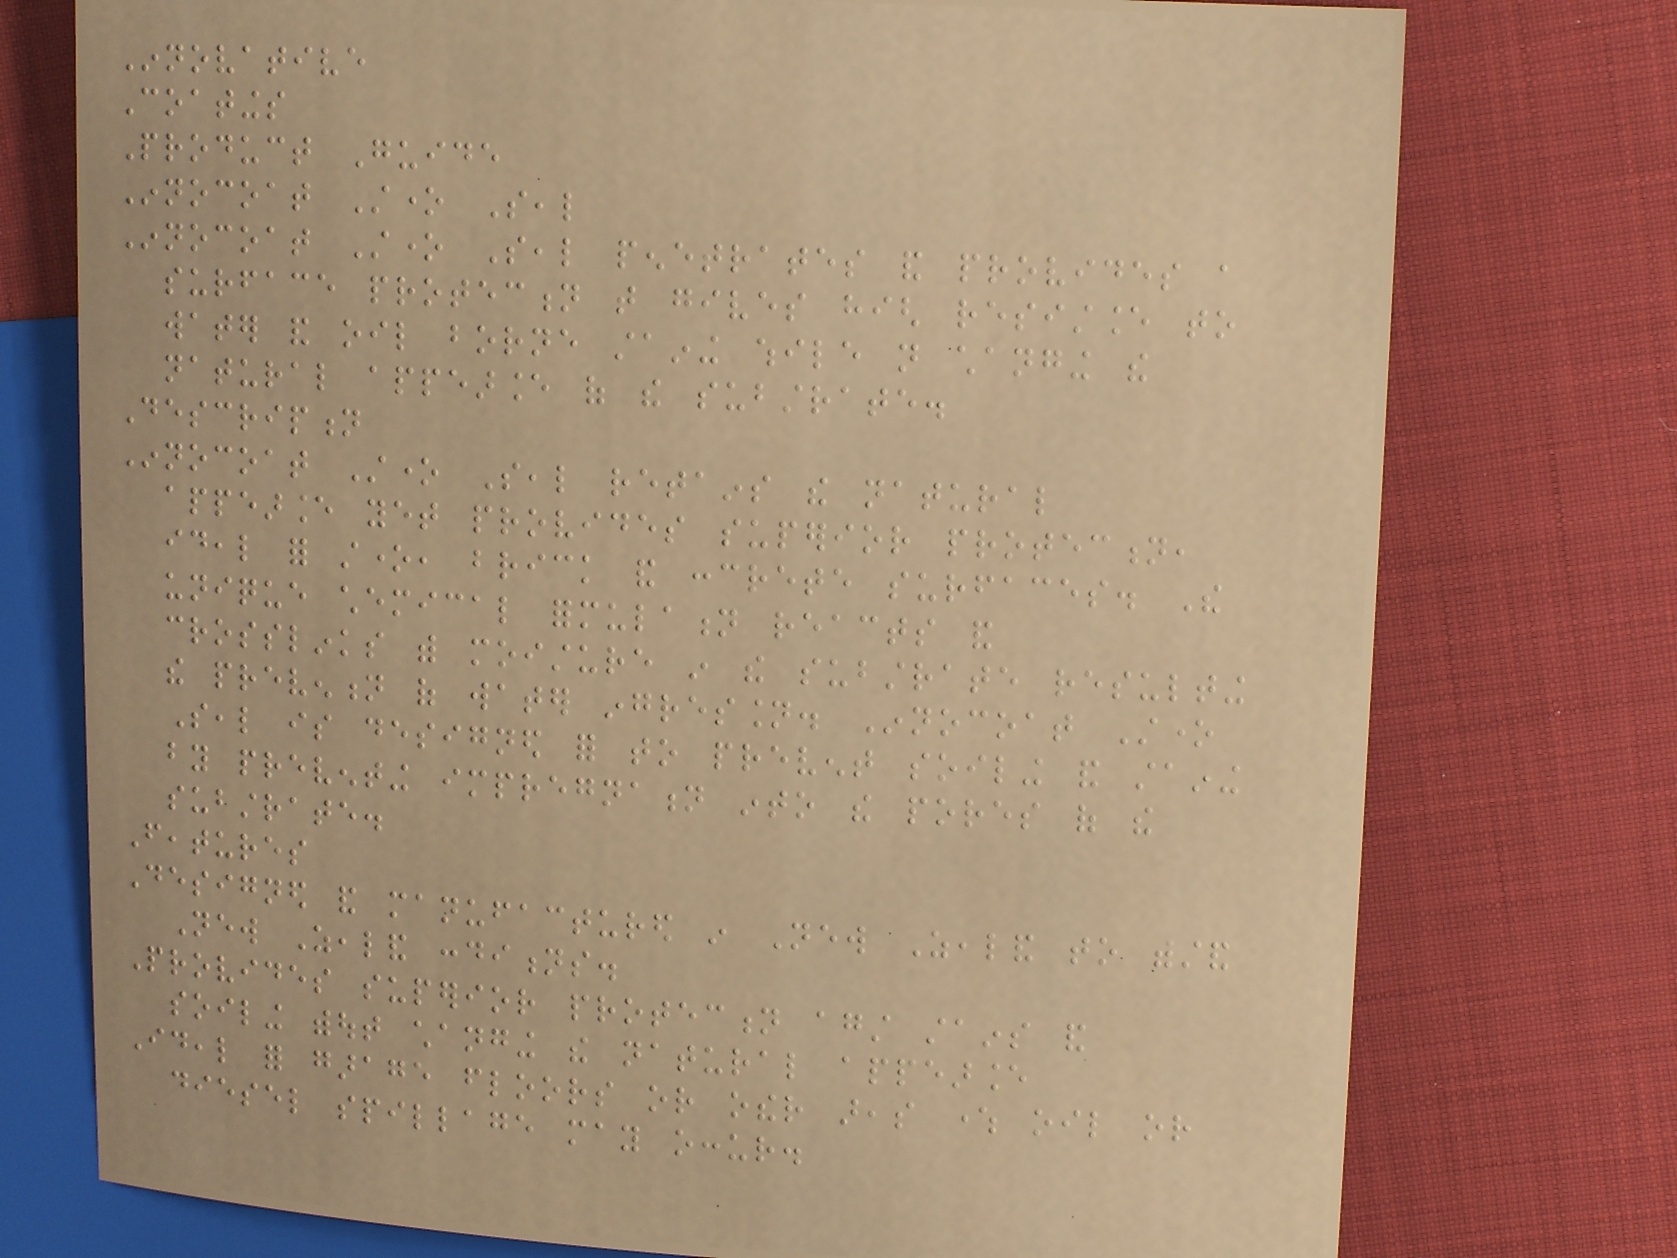Innovative
Coatings
Product Guide
Innocoat Stone Seal
Innocoat Stone Seal penetrates and provides a
surface protection that gives high resistance to
water and oil borne staining while not changing the
natural appearance of the substrate.
Description
Innocoat Stone Seal retains the natural
appearance yet provides superior protection,
ideal for stone, brick and concrete surfaces. The
unique chemical formulation reacts and
crosslinks with moisture in the substrate resulting
the prevention of water ingression. Innocoat Stone
Seal is designed for to prevent soiling and staining
by preventing impregnation into the pores of the
substrate.
Features
Designed and manufactured in New Zealand to withstand
New Zealand conditions.
Provides superior protection against stains and
soiling without changing the natural appearance
Ideal for garage floors or other areas where oil or
diesel spillage may occur.
